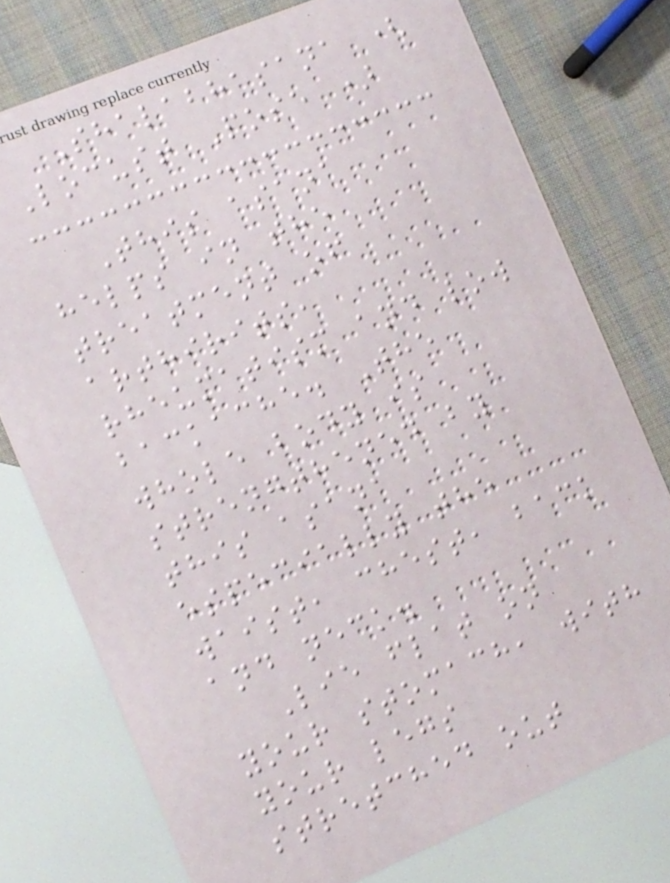Shalabhasana (
Locust Pose )
This asana
helps in the
treatment of
arthirits,
rheumatism and low
backache. The
whole body is
strengthened by
this asana
especially the
waist, chest, back
and neck.
Lie flat on
your stomach, with
your legs
stretched out
